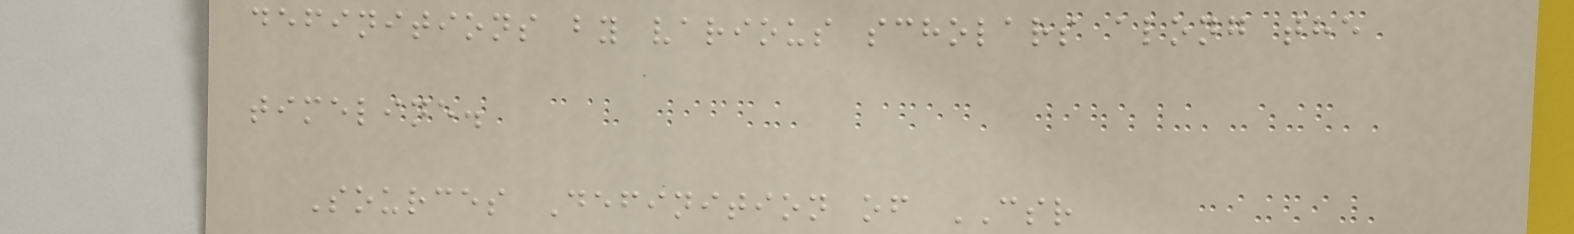definitions by various scholars along the
timeline.
Sources Definition of CSR
